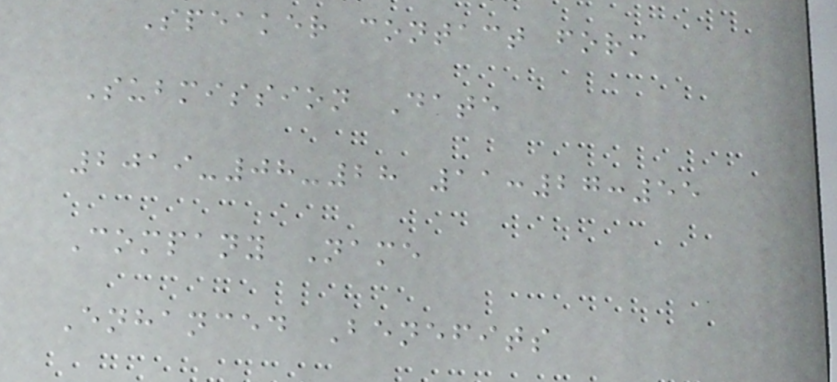Speaker contact form
Submission Date
2019-08-28 11:27:55
Company Name
Enhanced Benefits
